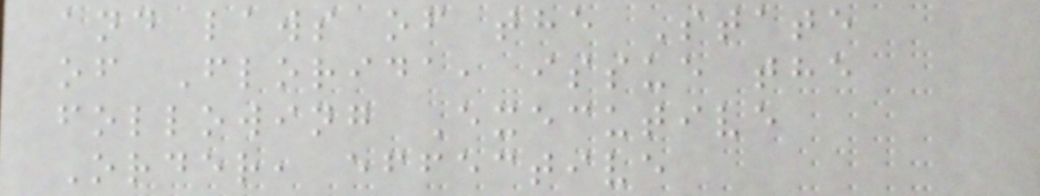and laws of the State
of Florida, issue the
following Executive
Order, effective
